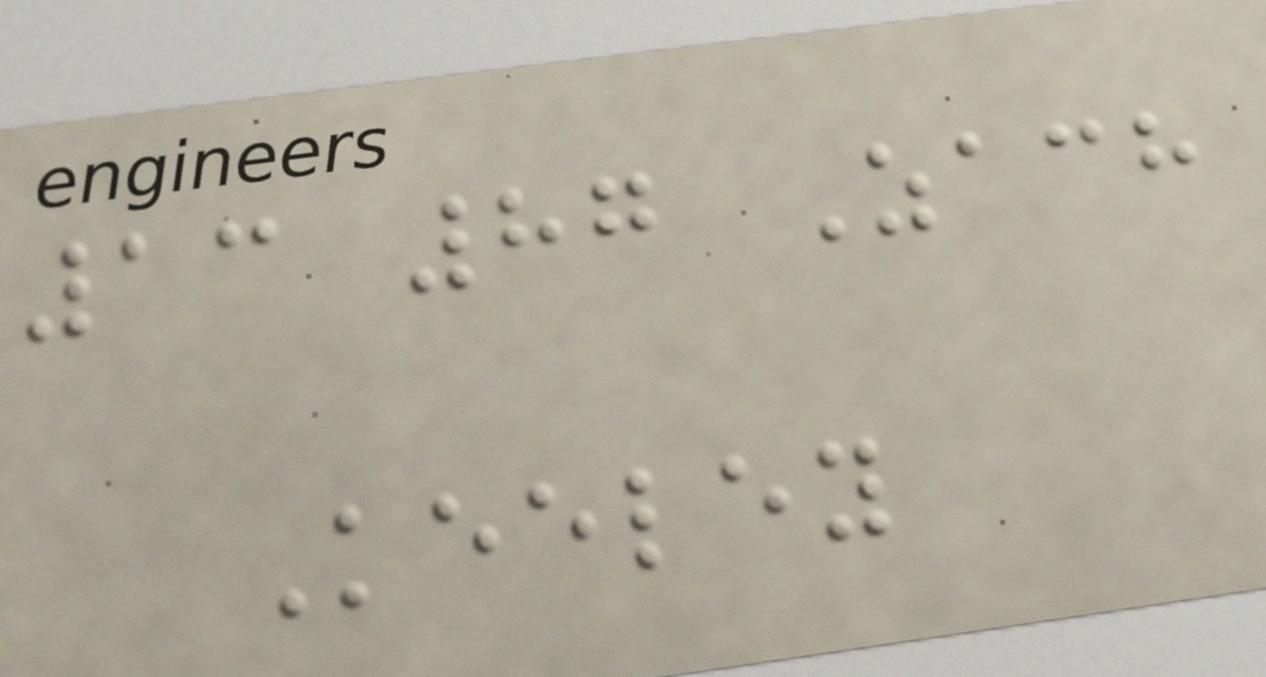13 87 Zach
Keeley
